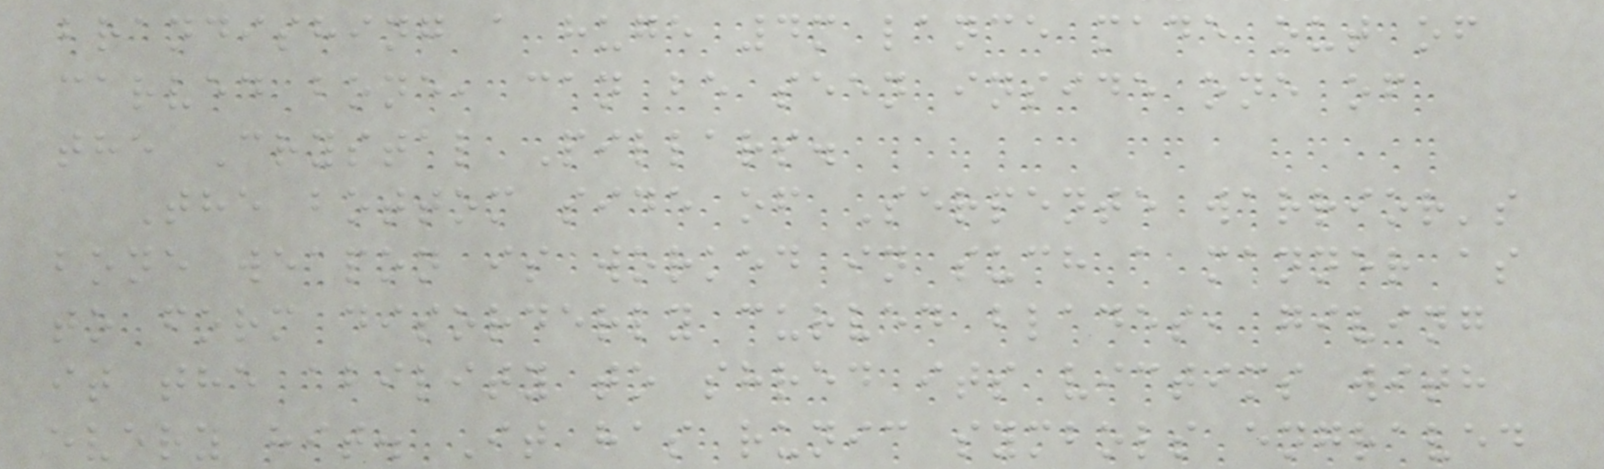brandishing a huge 4m lance made out of
carved bone, can be seen inside one of
the Crystal Pillars.
The bottom side of Serpente warrior's
bone weapon is worked in such a manner as
to form disorderly curved blades, giving
it the ability to shred its victims with
every hit. It has runic symbols engraved
